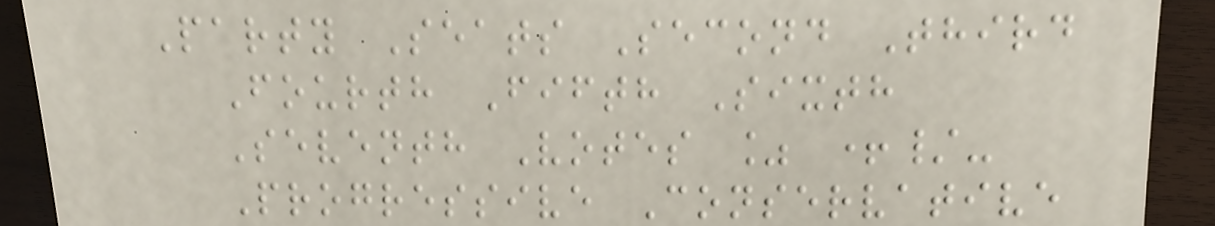Party Seats Second Third
Fourth Fifth Sixth
Seventh Votes % +/-
Progressive Conservative
